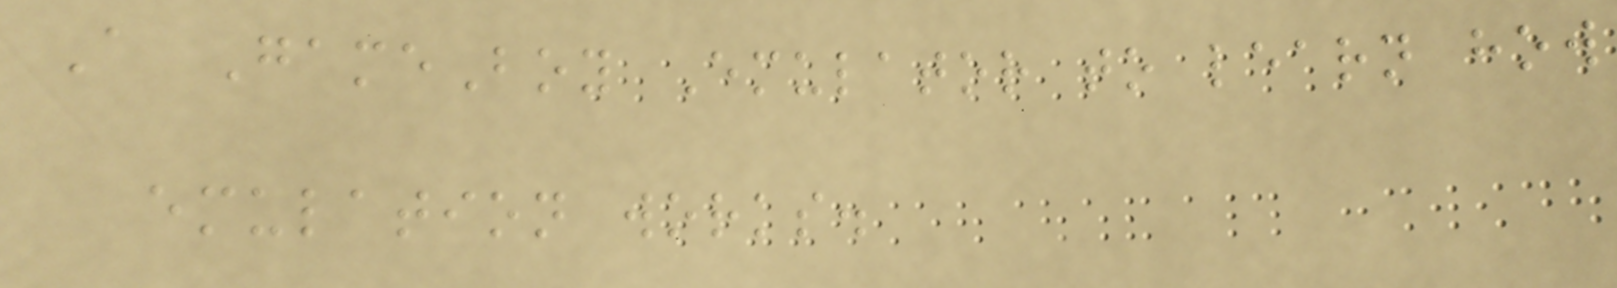A GameBoy Emulator to learn how
emulation works.
